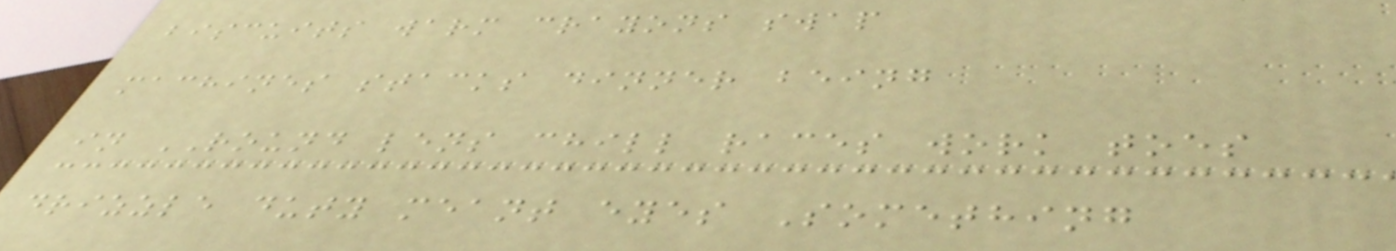biscuits warm crayons swap
machines stacks dinner being
in ROUND lens chill races work toes
drizzle duty meant eyes Something
